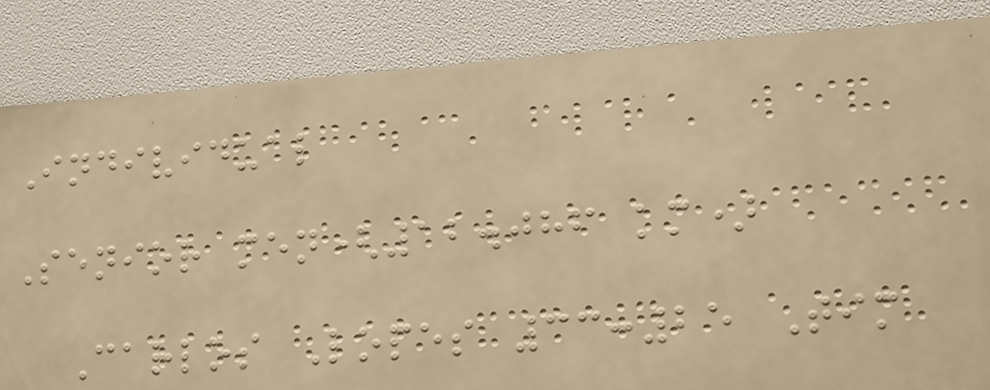Individual
Senior men(12.086 km)
Carlos Lopes 33:25 Tim
